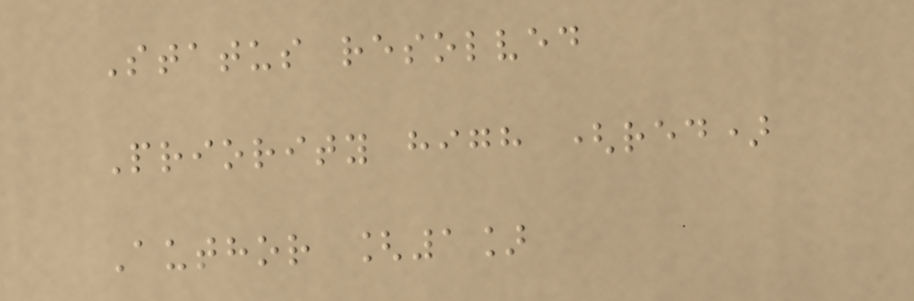Status resolved
Priority high (red)
Author [1]
